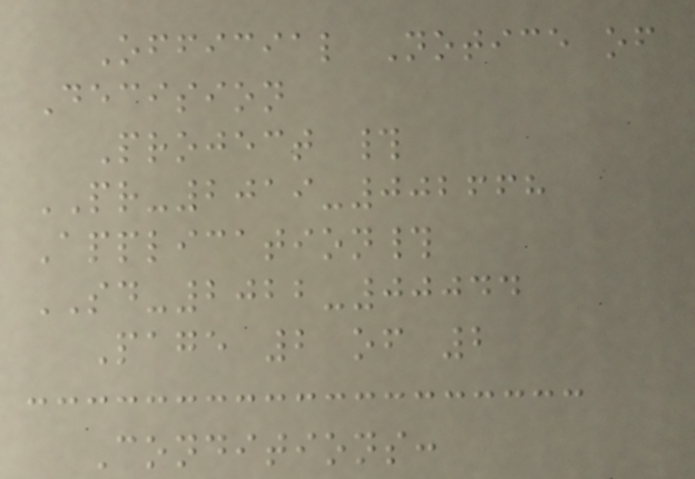Official Notice of
Decision
Project #
PR-2019-002668
Application#
SD-2022-00044
Page 2 of 2
Conditions:
